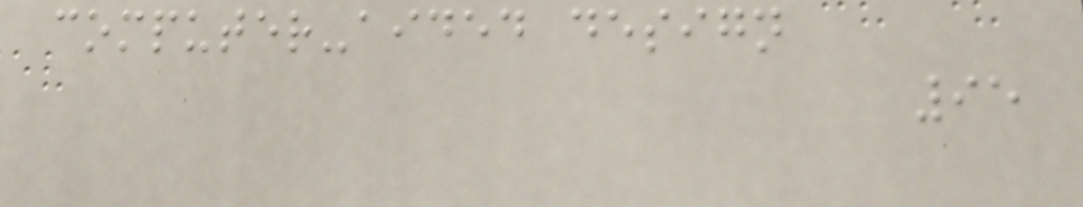computer-aided design
95
